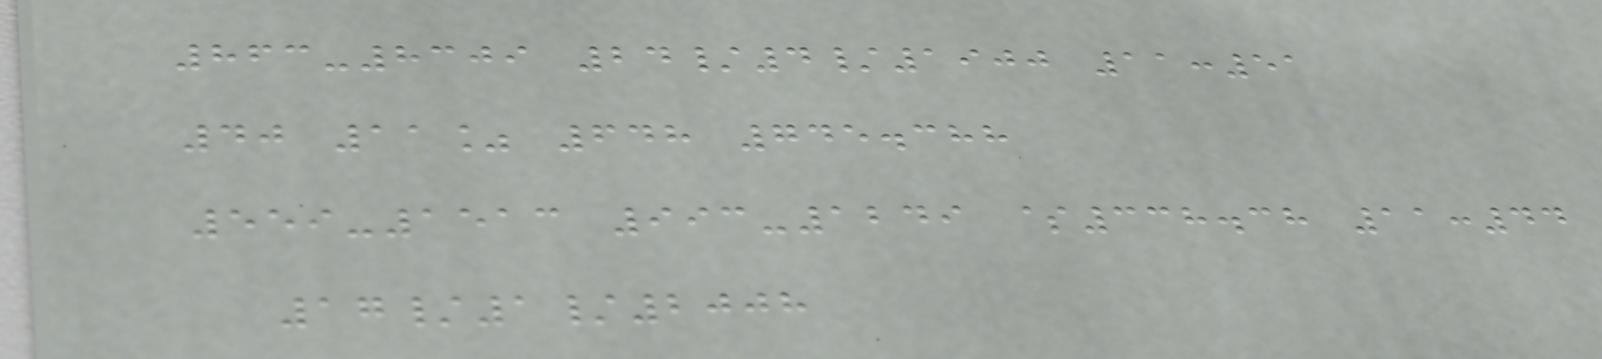863-8309 24/4/1900 11:51
40 11% 648 745.388
559-1513 993-1249 $338.38 11:44
17/1/2008
